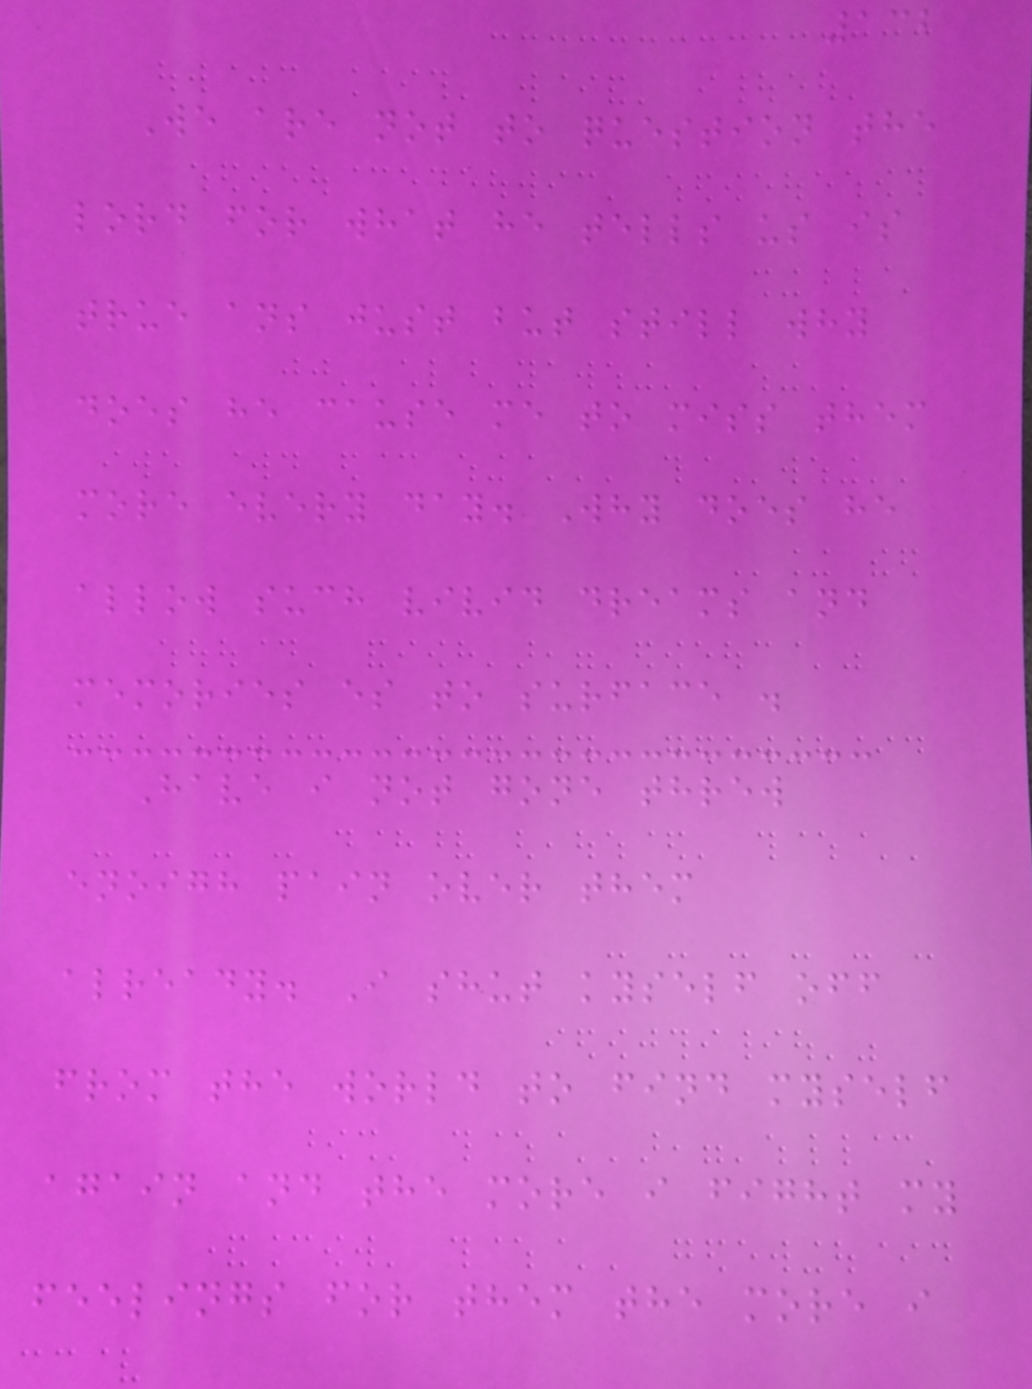132
We are not to question the
lord for what he tells us is
true ans just but still why
does he cause me to miss them
more every day. Why does he
allow such vivid dreams and
memories es to surface .
Have i not gone threw
enoigh pain over them
already. I shut kyself off
from the world to find myself
again and the more i fight my
feelings for them the more i
